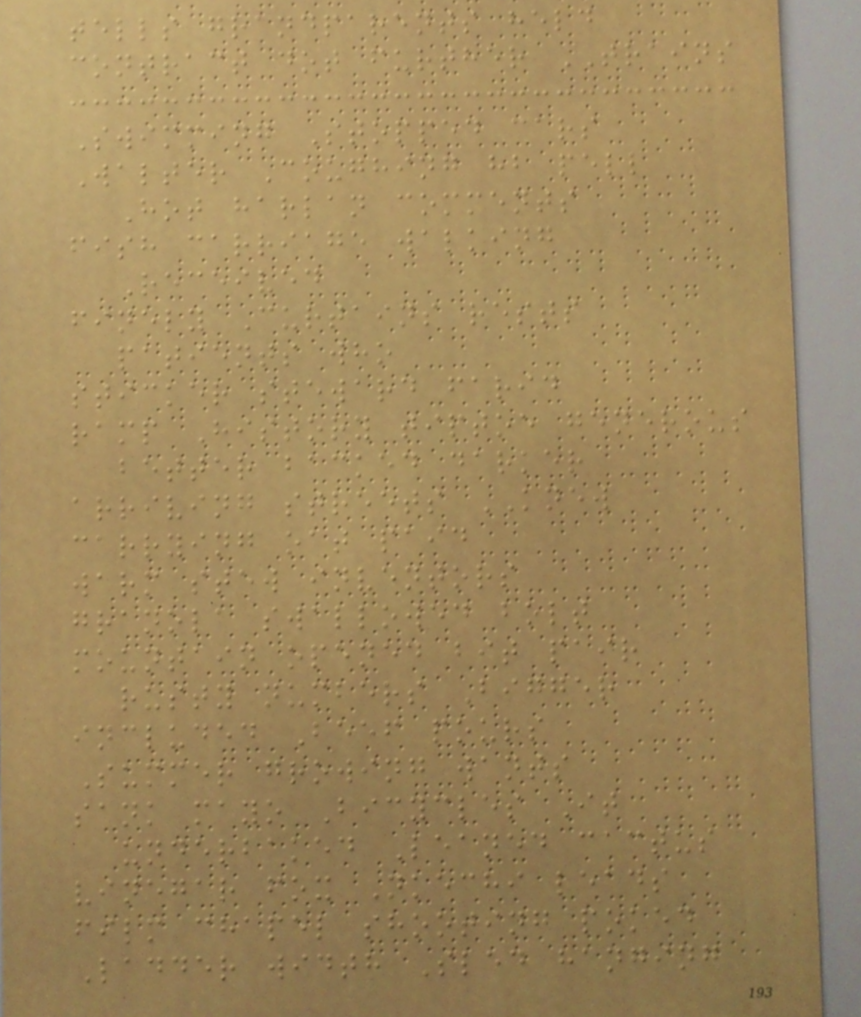tells grandparents held
contract dot further TRAINS
Swimming Stopped cars
Walter Coughing hb pell
Hot harlan comments
fish carriage walking
Received
finely Curtains rests
patients who
sticker steward farid
ramp History tiptoe generous
better backed darker
arriving streets KNEW
carrying oat paid
warm stew inventors
granola swallowed bolt
mountain opened bit pair
rusty numbers Bigger
included Beef pours
Summer growing wants
sank mayo Bicycles It
underbaked Leaned cactus
vinegar fox Nkechi leads
film chapel shooting poked
Ladder width Sled hanging
